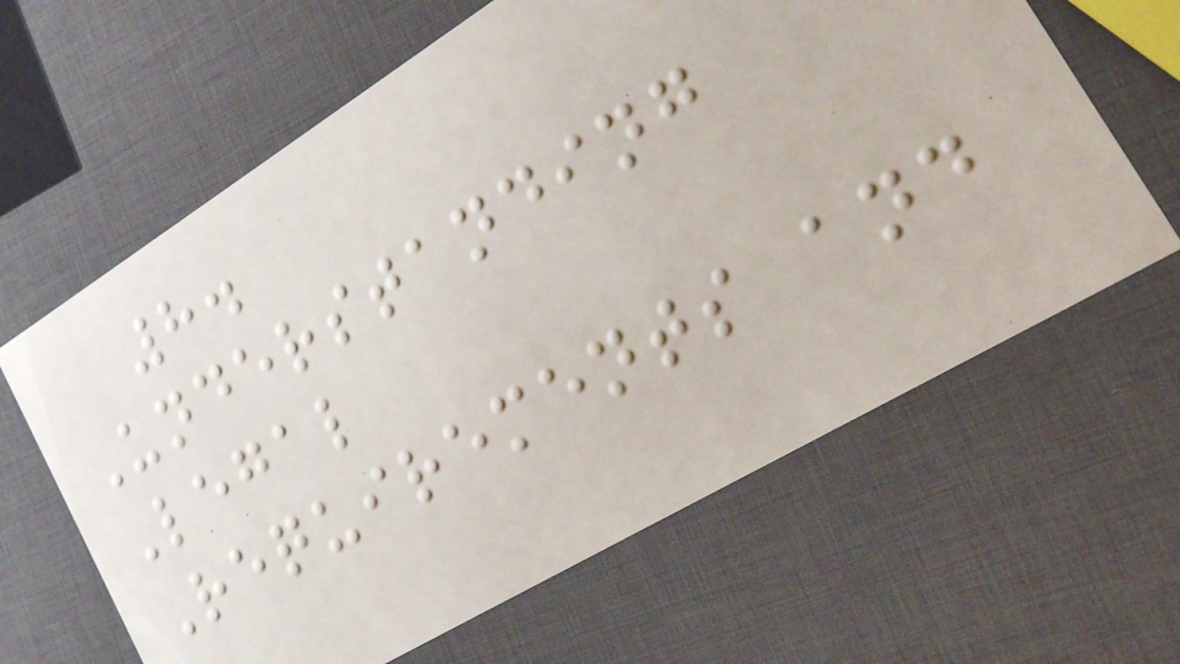8.
Understanding
Legal
Requirements and
